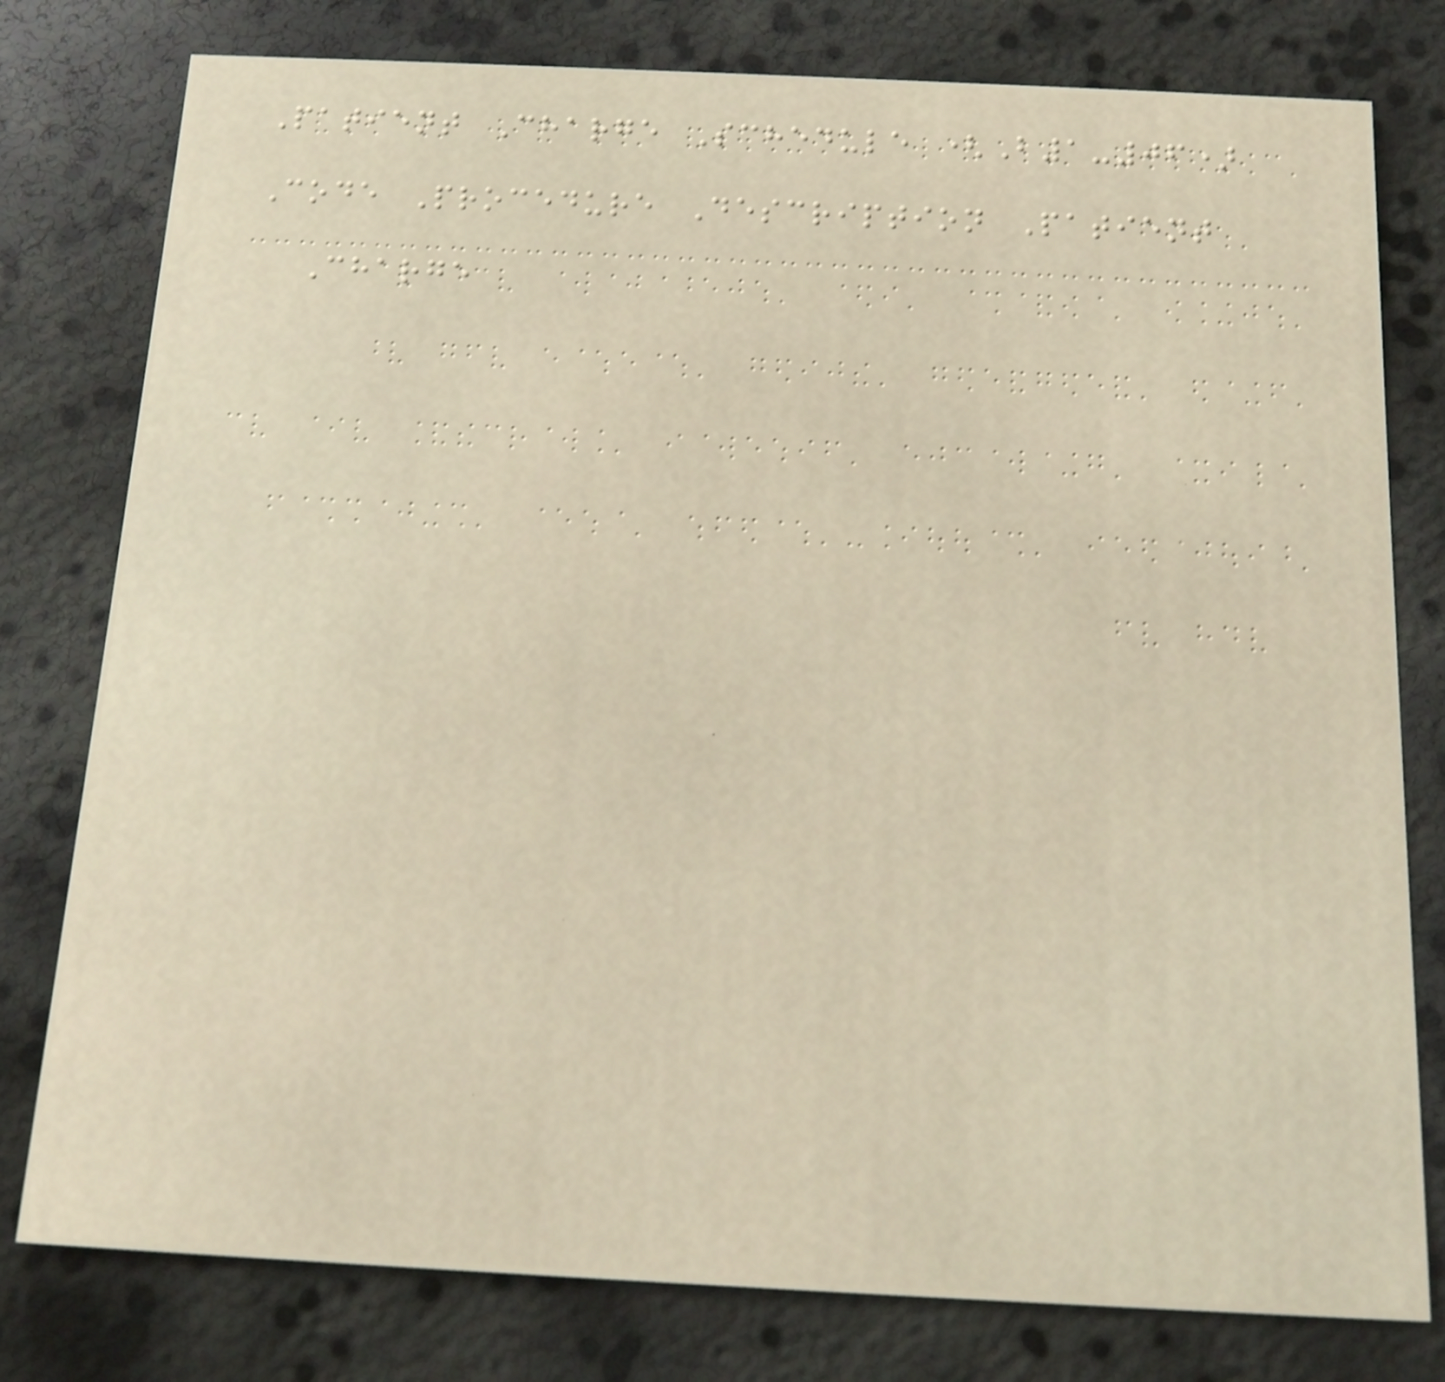Patient Charge Schedule (B1-06)
Code Procedure Description Patient
Charge
